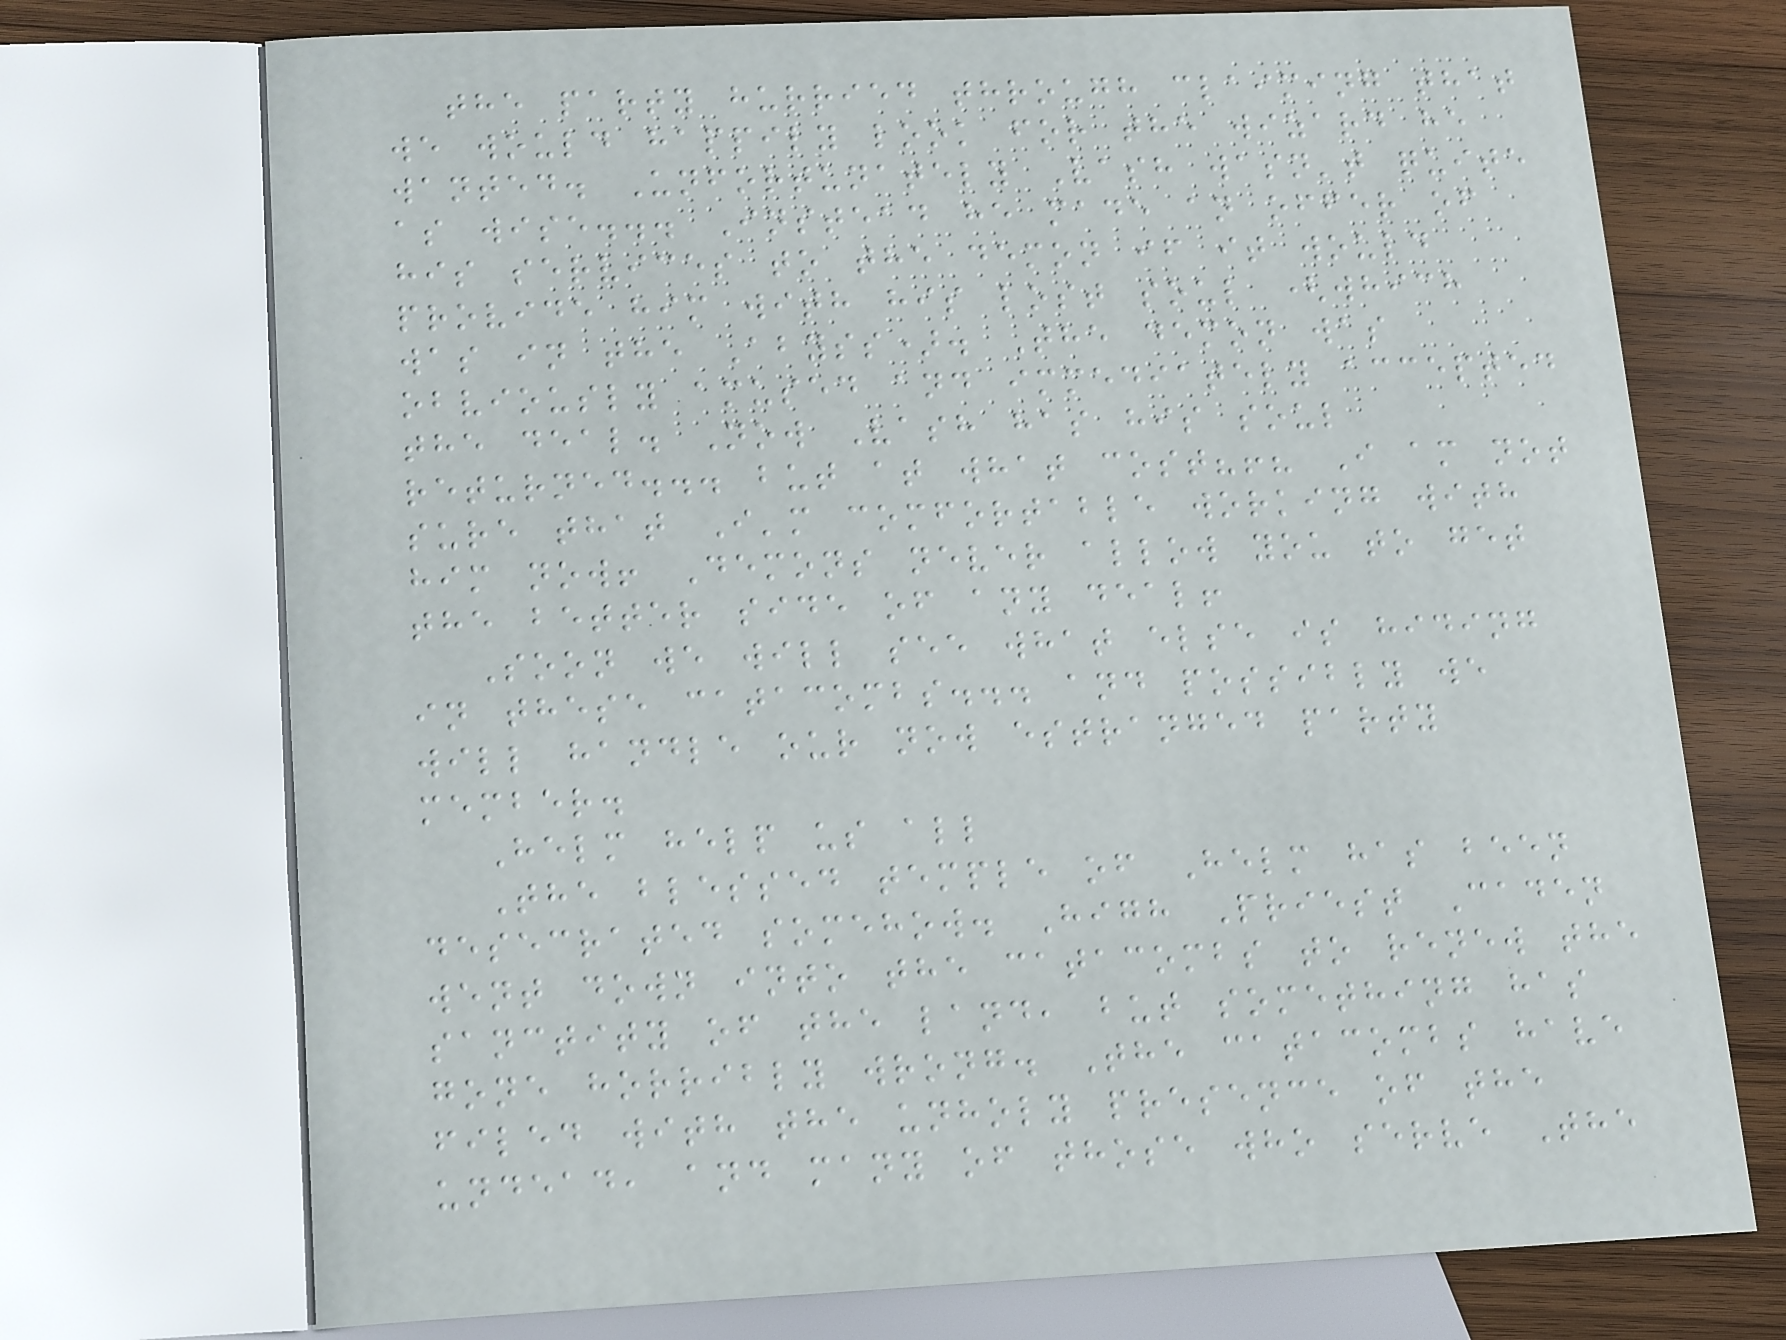the party hurried through claiming that
we would happily look for the wizard he
wanted. Unfortunately Vash wasn't quite
as wise... Instead he made an offer of
his services to the demon if it would
provide him with his lost soul (which
was in the Abyss). The demon was
obviously amused and immediately accepted
the deal. Now Vash has his soul
returned... but at what cost?!? I am not
sure that I'm comfortable working with
him now! Demons never allow you to get
the better side of any deal!
Soon we will see what else is hiding
in these catacombs... and possibly we
will handle our now estranged party
member.
Helm help us all
The blessed temple of Helm has been
desecrated somehow. High Priest Caden
went down into the catacombs to renew the
sanctity of the land, but something has
gone horribly wrong. The catacombs have
filed with the unholy presence of the
undead, and many of those who serve The
